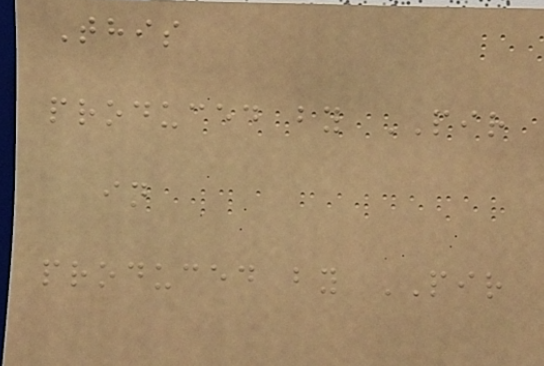This
produced by PIR
in
produced by PIR
